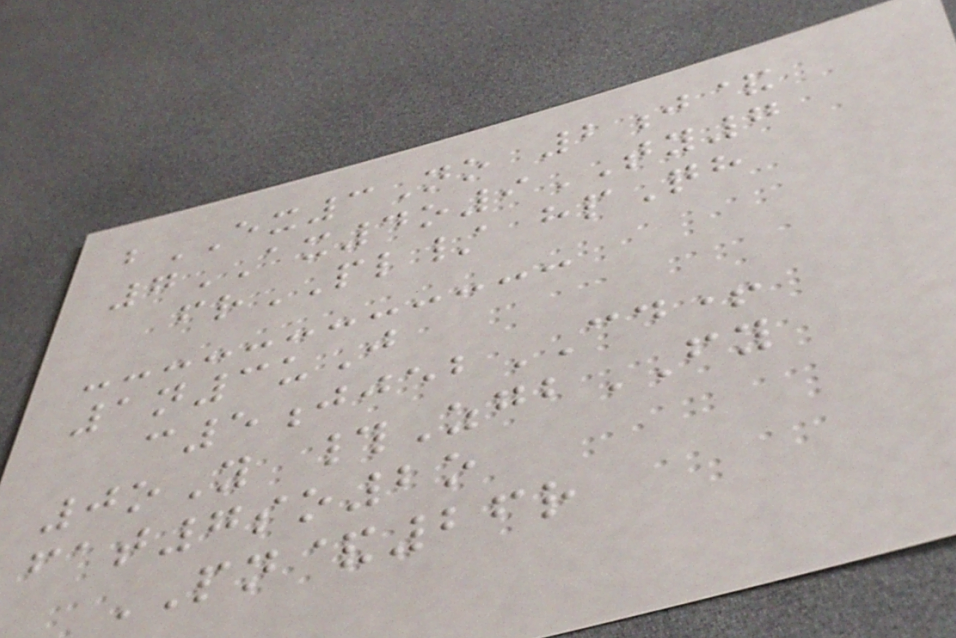bEX3No 2j&
7AX4o9TY7
frPL/ hpQh
1n3uJ
c5jjebCD+
0oY #ZgbFY
fat7so2o
PN&26r
